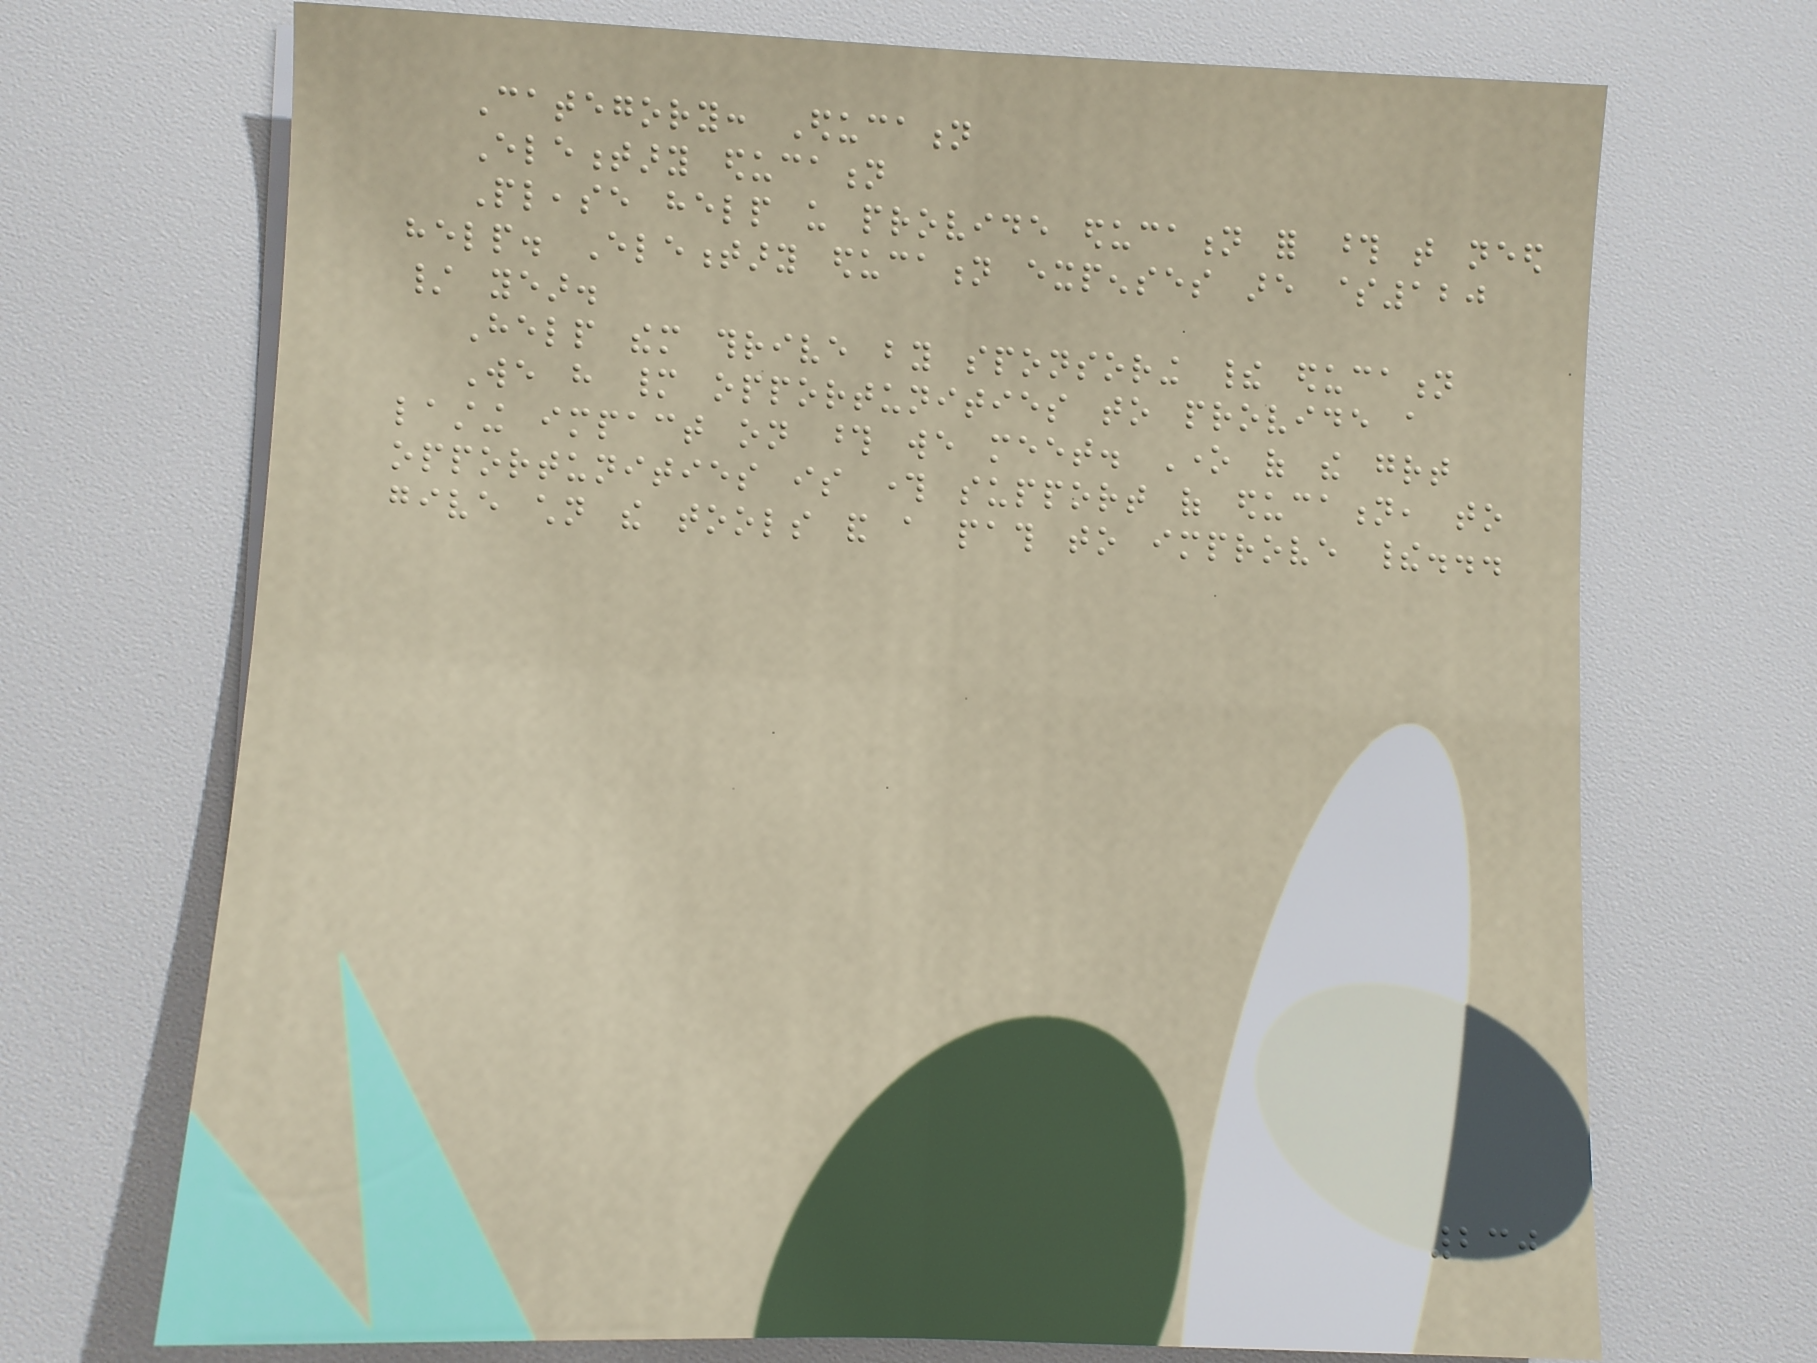Category: Education
Elementary education
Please help us provide education for those that need
help. Elementary education expenses are $120
/ year.
Help them thrive by sponsoring their education
We have many opportunities to provide a
lasting impact on those we meet. One of the great
opportunities is through support of education, to
give children the tools and a path to improve their...
230
